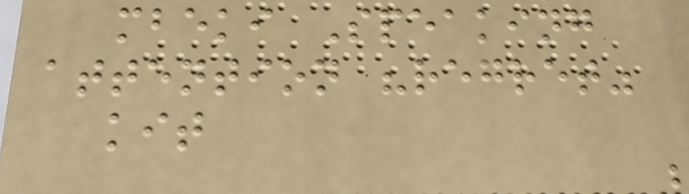mbeki Speaking
attention "regret"
kit
